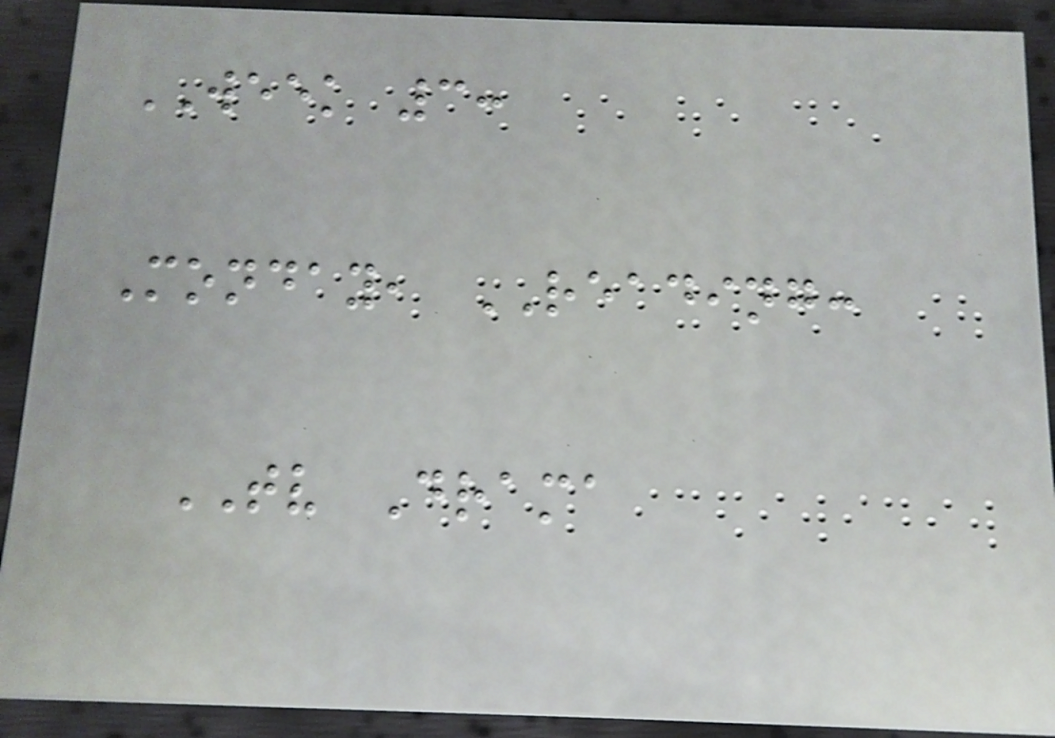WEEK 3:
Monday, READING:
TV Drama
